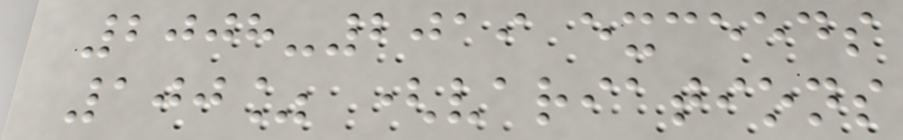2008-2019 exceeds
100% (variations
